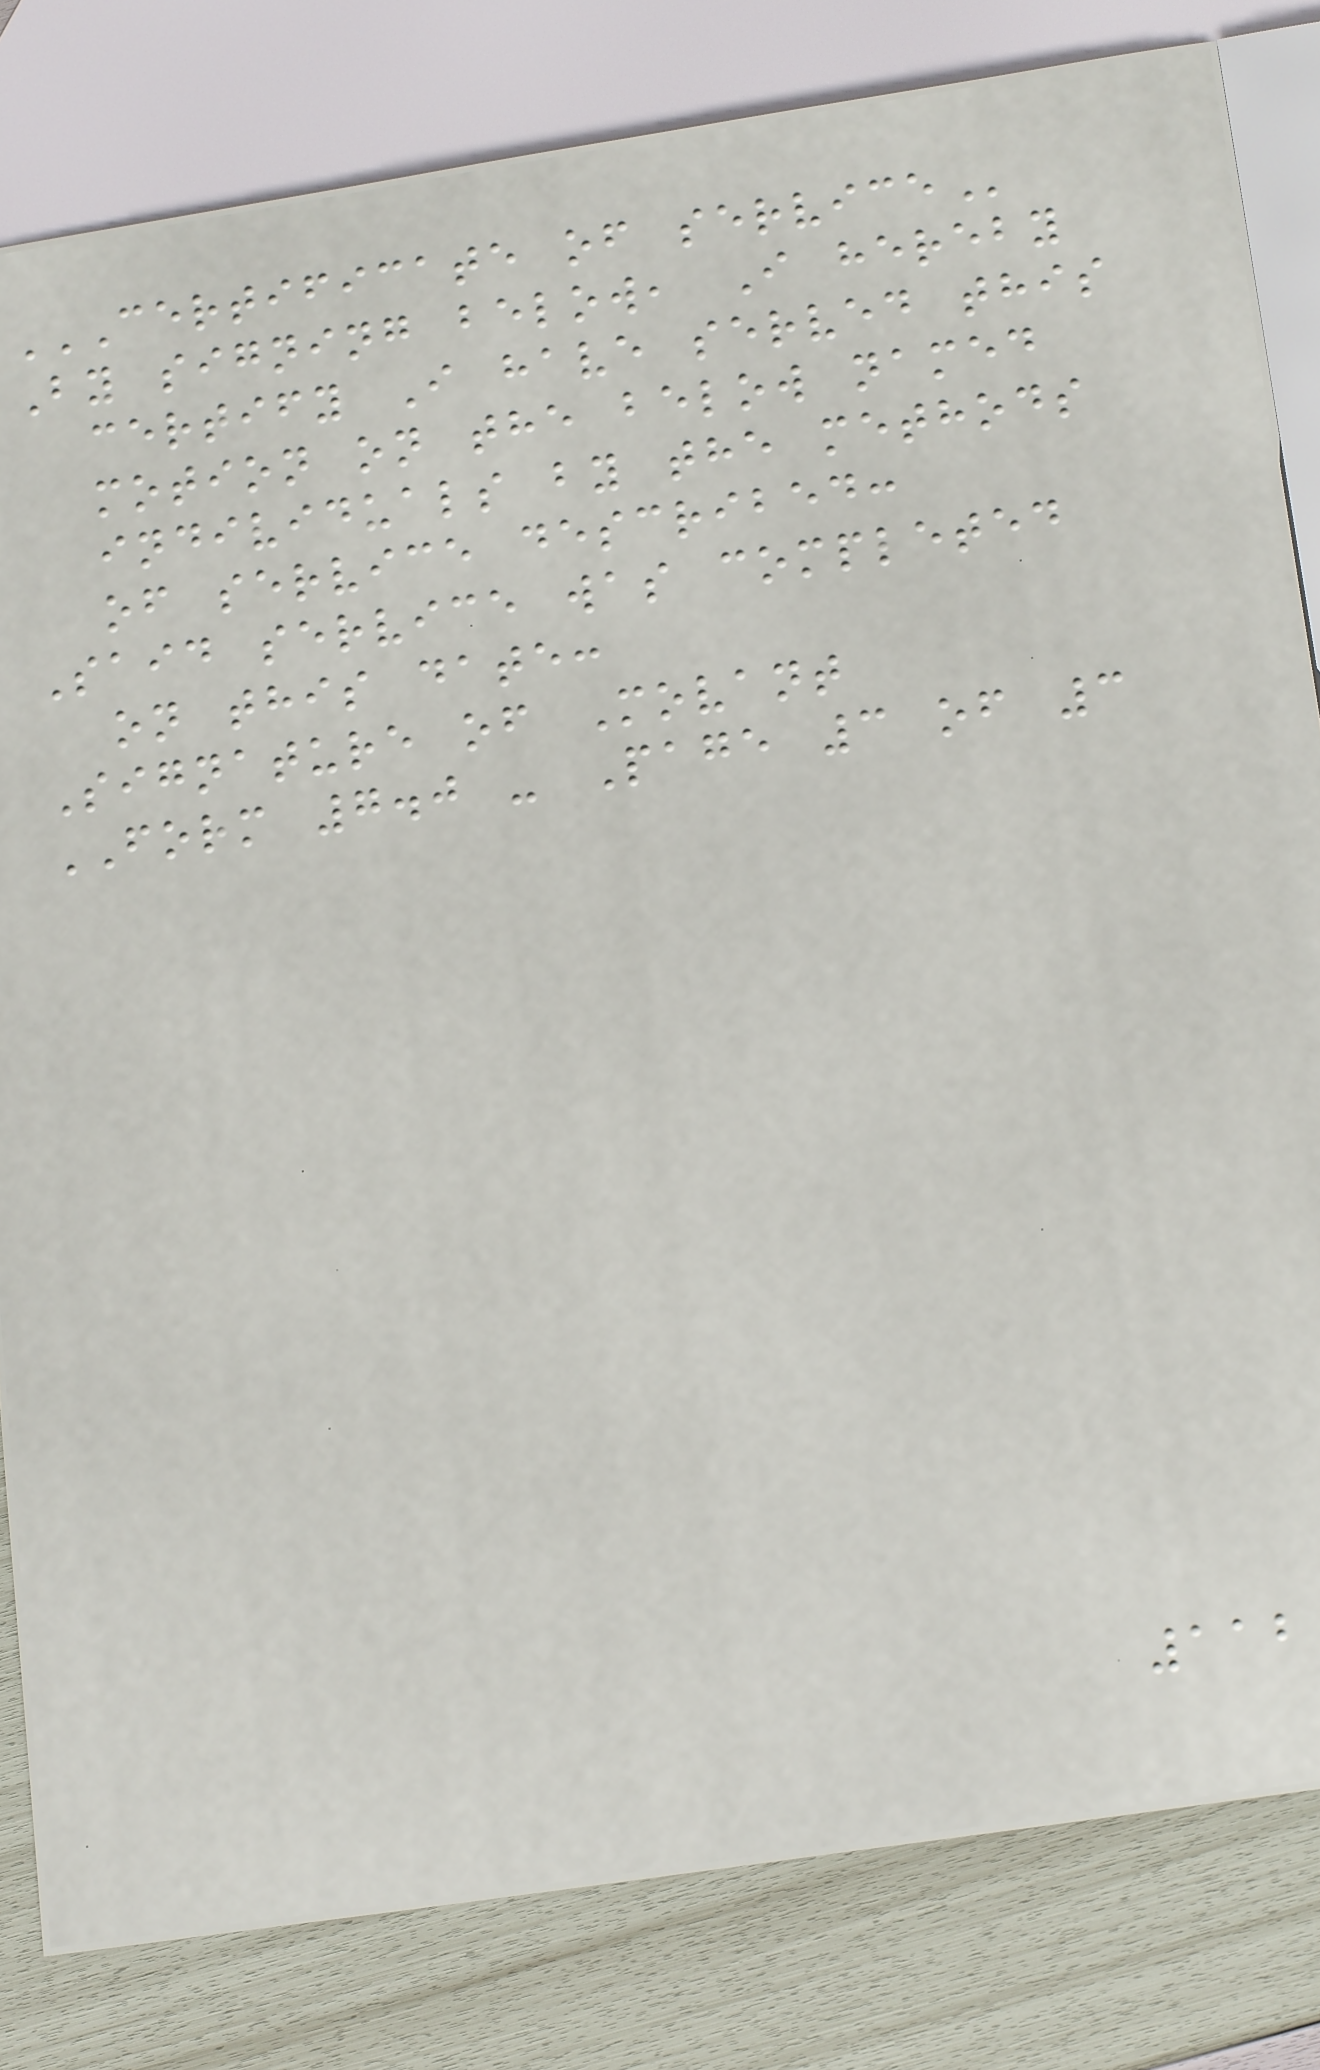CERTIFICATE OF SERVICE
By signing below, I hereby
certify I have served this
motion on the below named
individuals by the methods
of service described:
Said service was completed
on this date:
Signature of Movant
FORM 7.0 - Page 3 of 3
112
